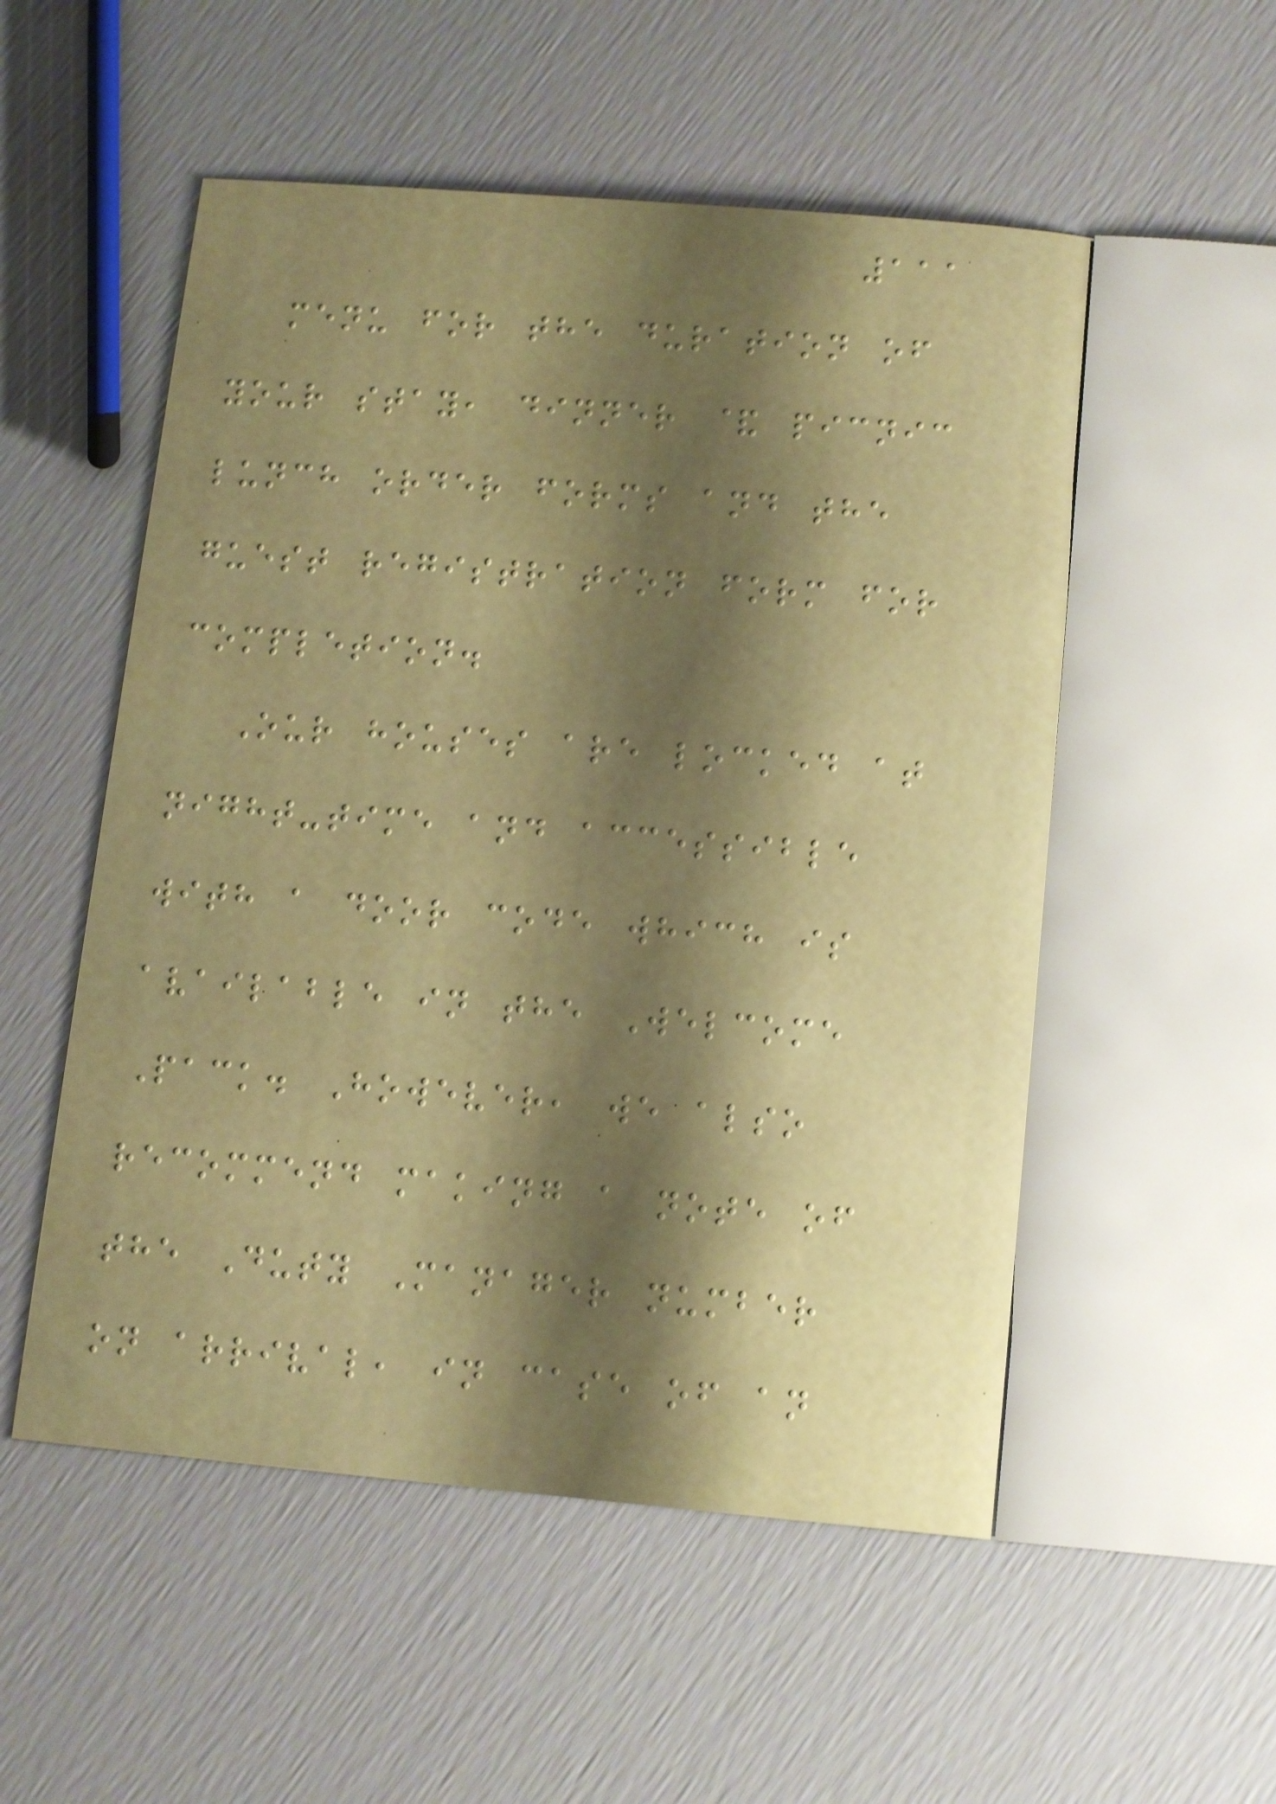111
menu for the duration of
your stay, dinner & picnic
lunch order forms and the
guest registration form for
completion.
Our houses are locked at
night-time and accessible
with a door code which is
available in the Welcome
Pack. However, we also
recommend making a note of
the Duty Manager number
on arrival, in case of an
